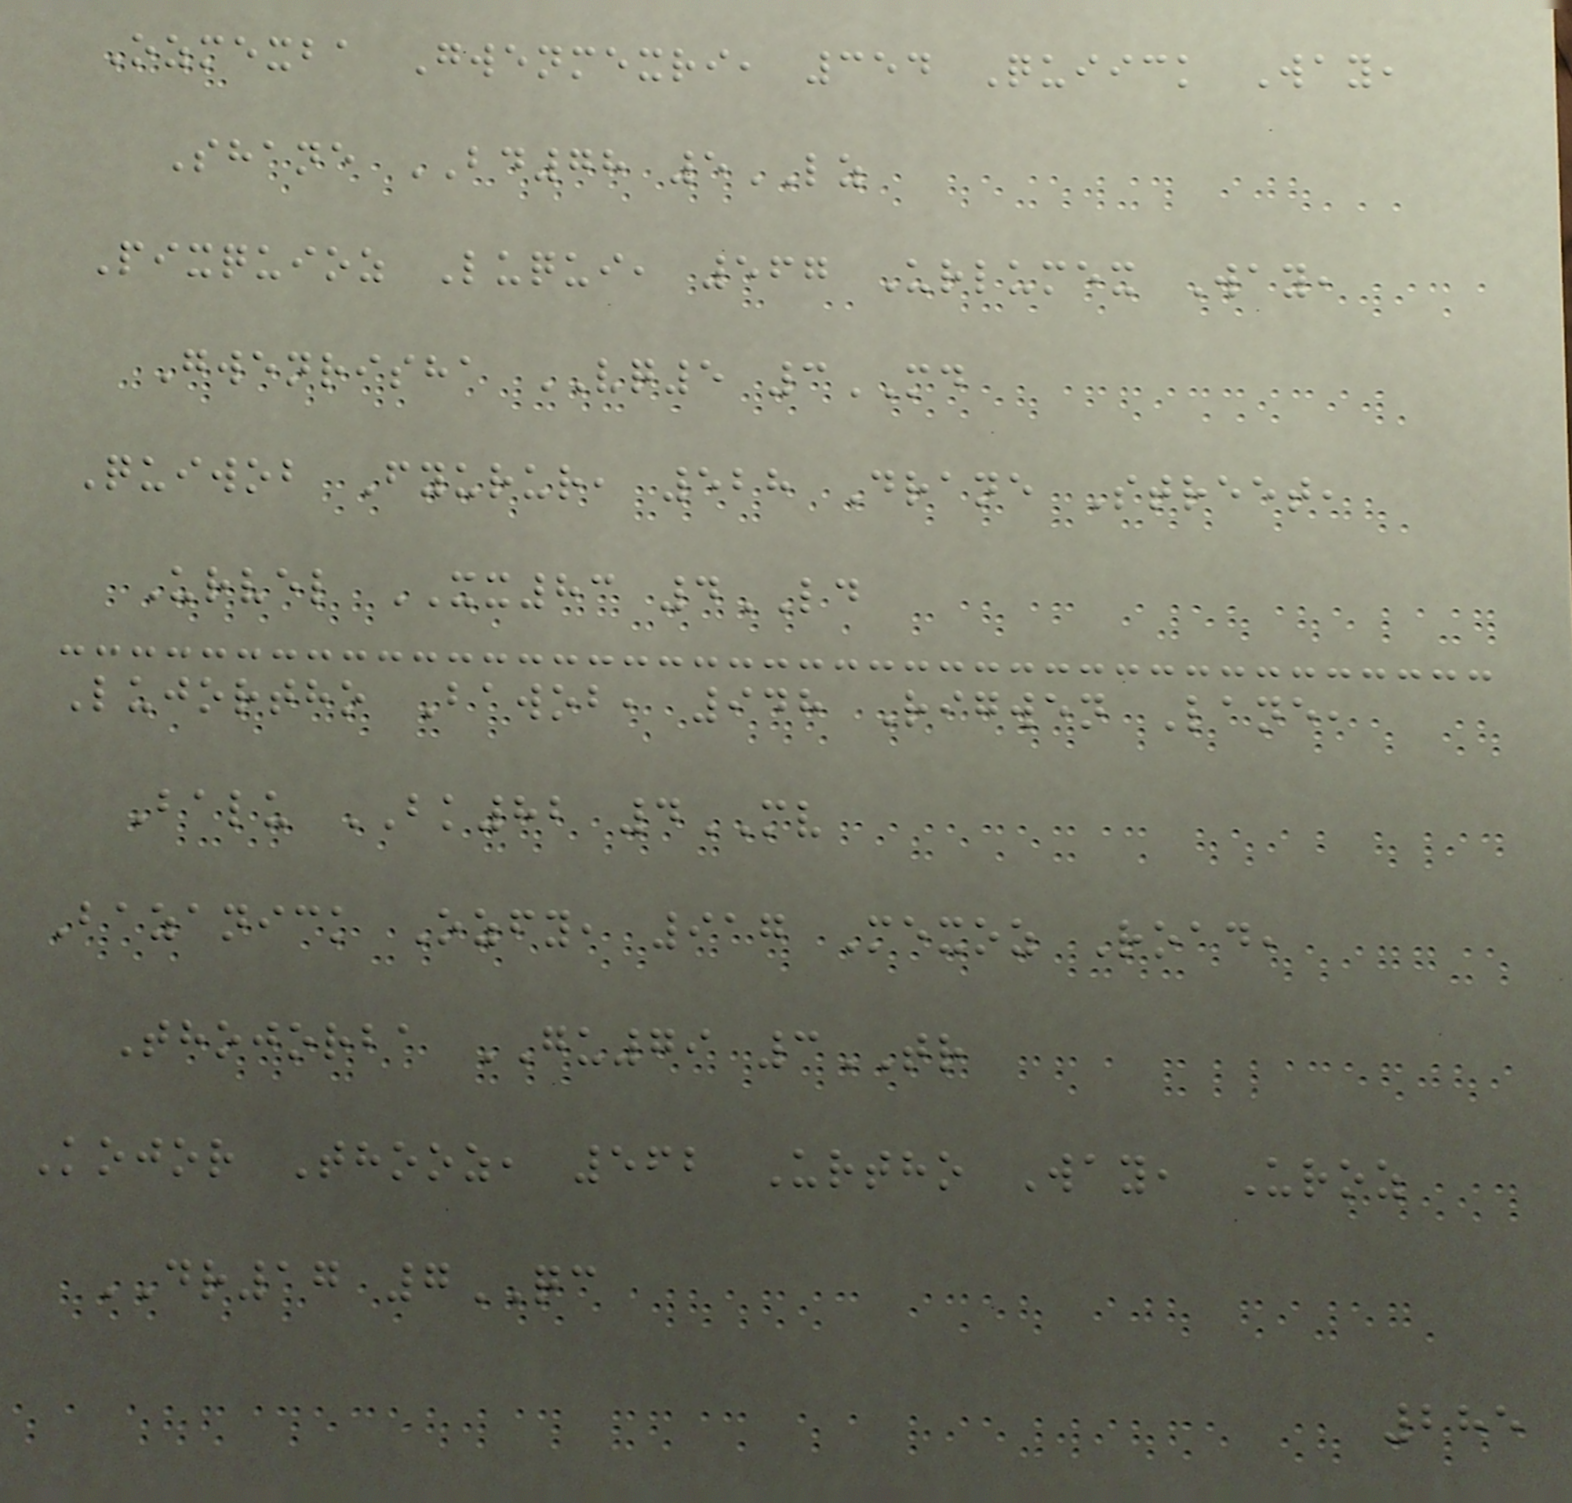Ozmexba Gwenmexri, 354 Quiick Way,
Shane BD78 5LZ
Pixquioz Luqui, 567 Urlumex Way,
Gwenrisha VQ5 3MD
Quiwob Fyurur, 528 Drane Street,
Urvel XX83 4LD
Lujortho Bawob, 948 Rigwen Lane,
Balu BK82 4MV
Bazanick Ozfy, 917 Mexoz Road,
Thojorba GU79 3TR
Kojor Thooz, 562 Urtho Way, Uroz
DR17 7QC
285
